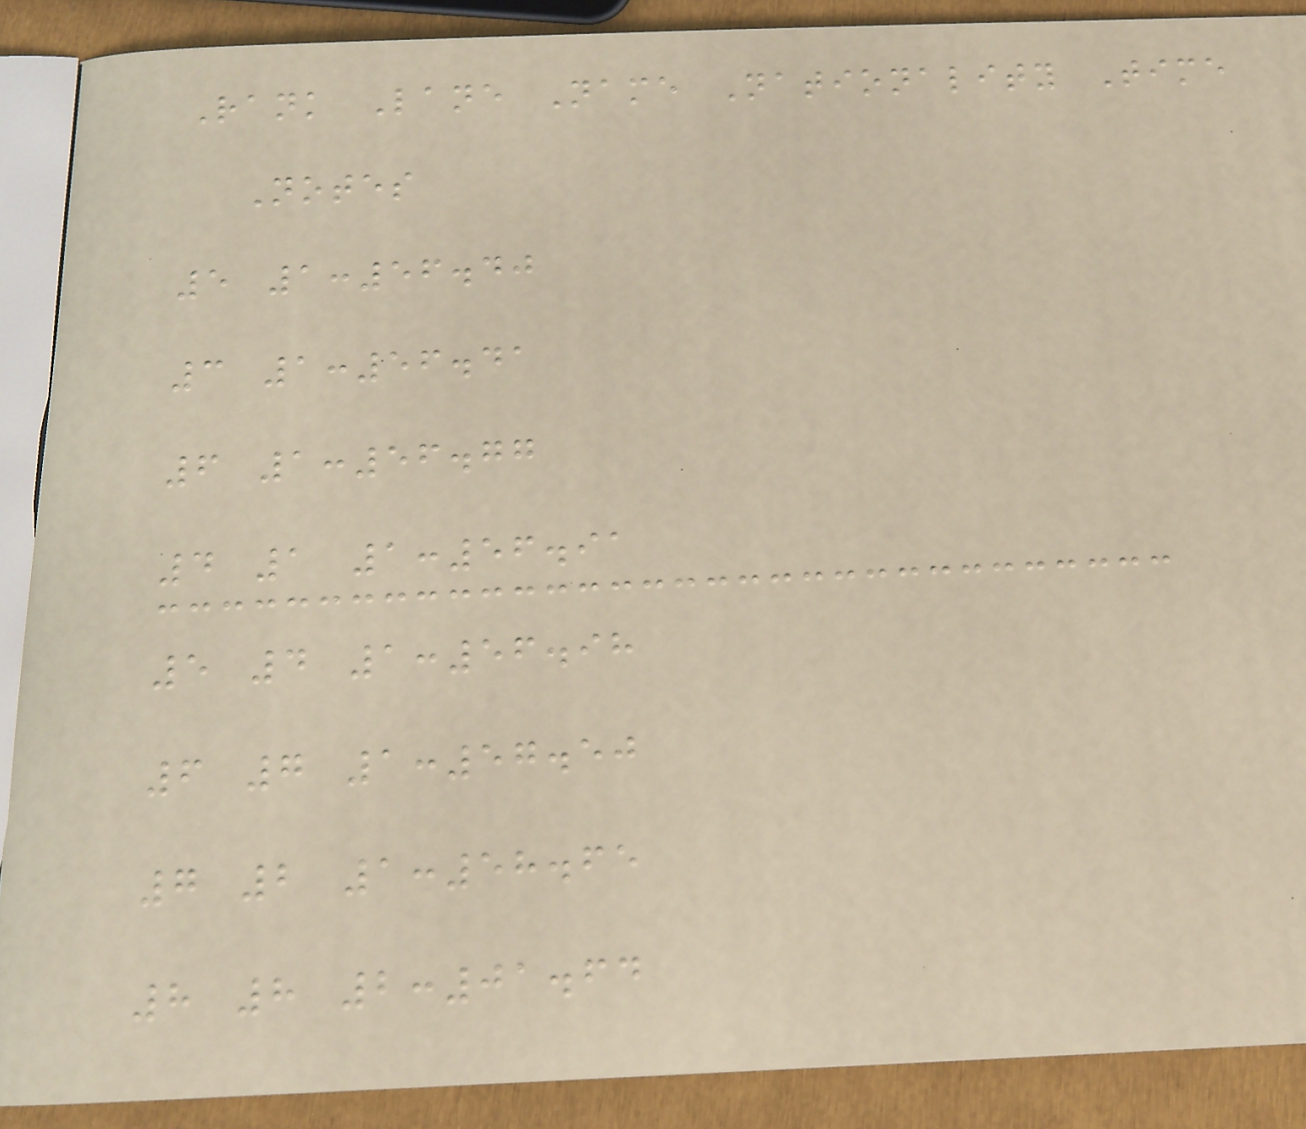Rank Lane Name Nationality Time
Notes
5 1:56.40
3 1:56.41
6 1:56.77
4 1 1:56.91
5 4 1:56.98
6 7 1:57.50
7 2 1:58.65
8 8 2:01.64
